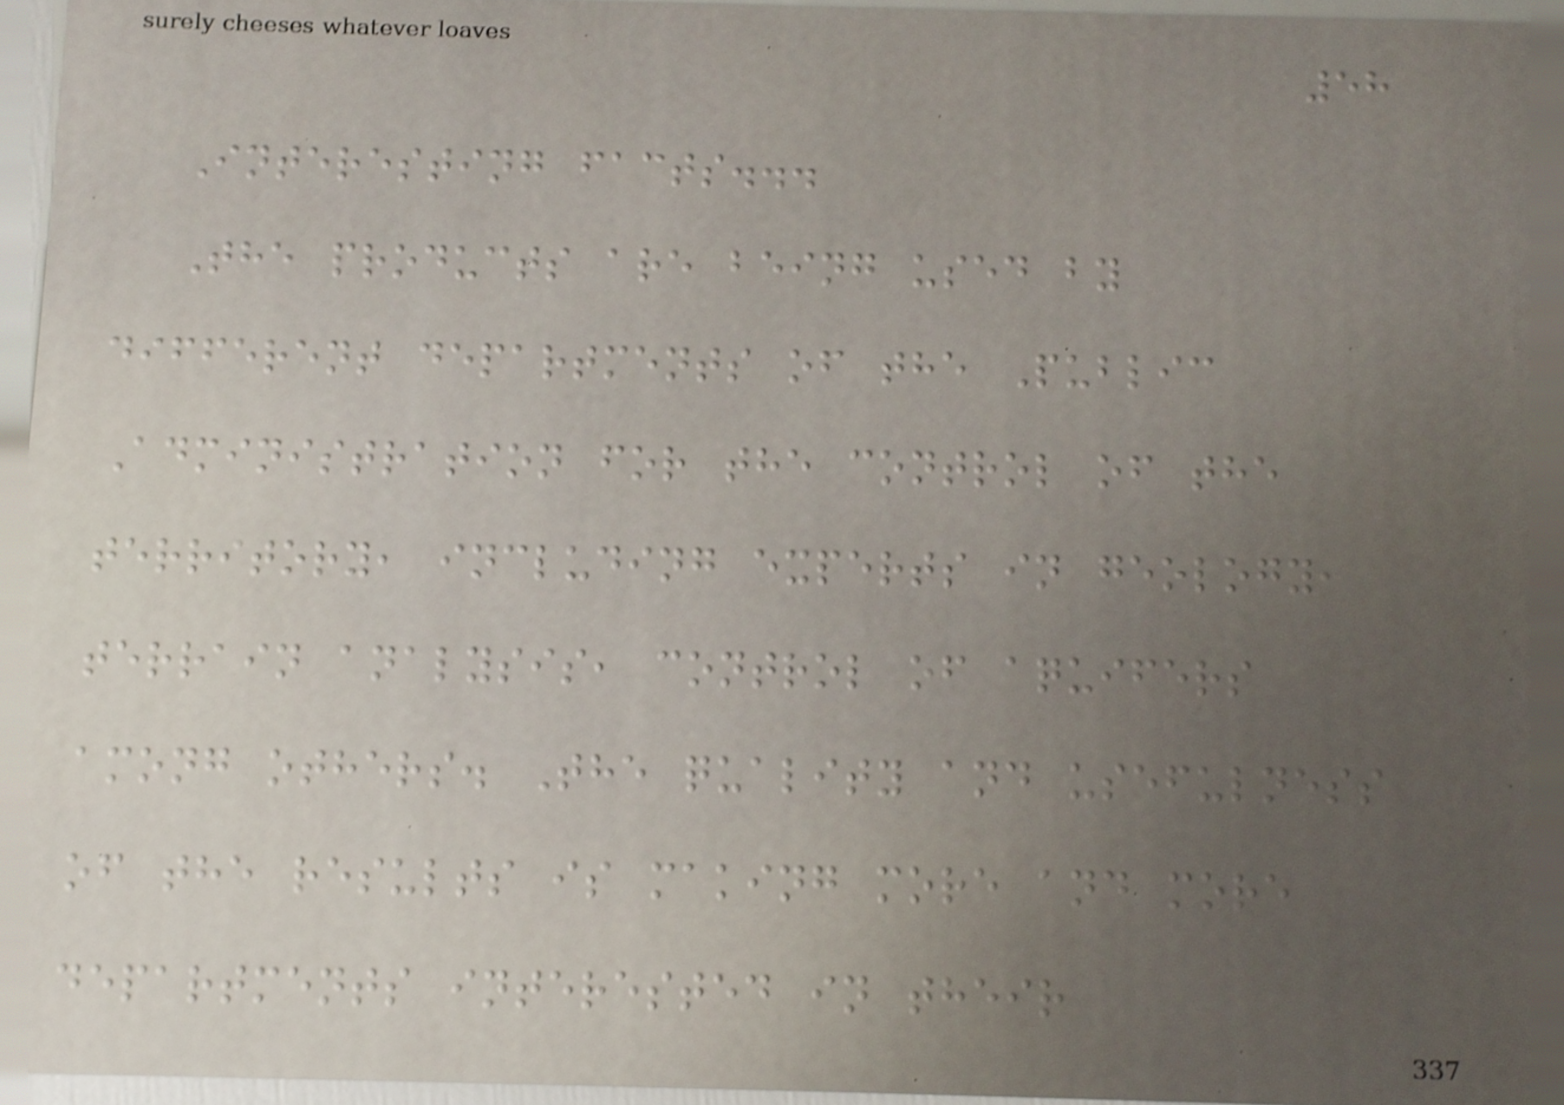58
Interesting facts...
The products are being used by
different departments of the Public
Administration for the control of the
territory, including experts in geology,
terrain analysis, control of aquifers
among others. The quality and usefulness
of the results is making more and more
departments interested in their
